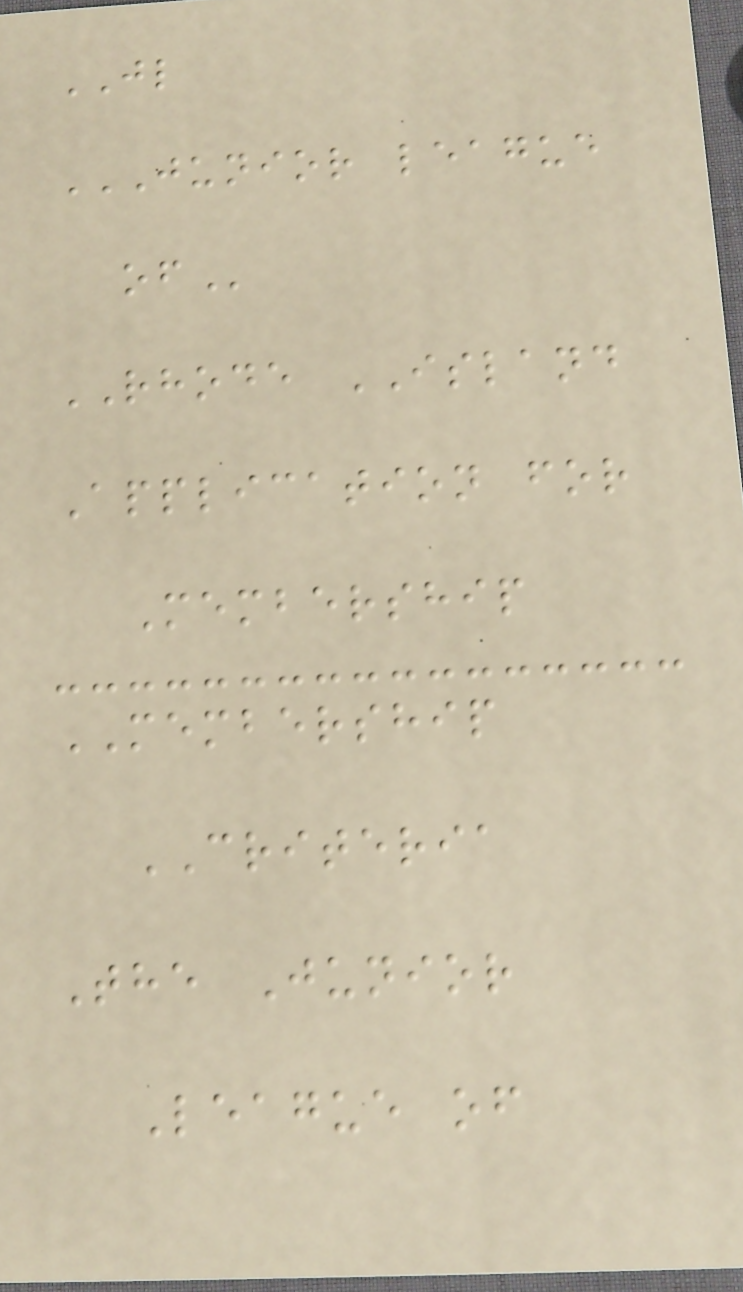JL
JUNIOR LEAGUE
OF
RHODE ISLAND
Application for
Membership
MEMBERSHIP
CRITERIA
The Junior
League of
